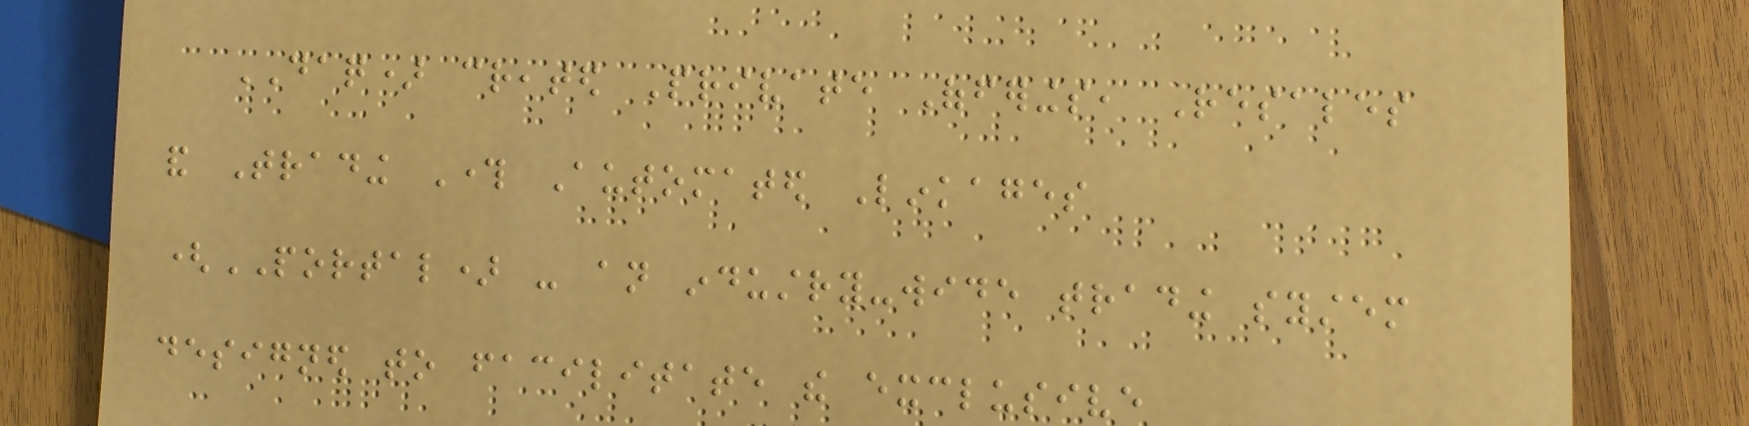DAQ) created Private Offerings, Resales
and Trading Through Automated Linkages
(PORTAL) - an industry-wide trading system
designed to facilitate the exclusive
